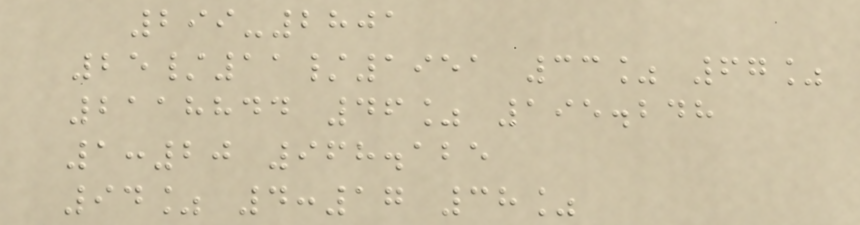299-2801
25/11/1951 33% 67%
2118844 46% 195.248
1:20 968.125
94% 4:17 38%
